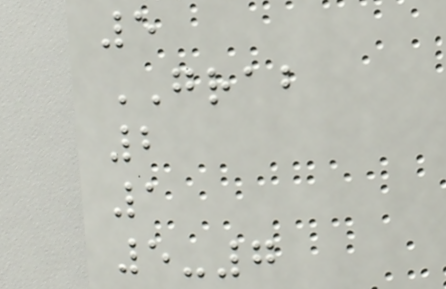5
GRAB
2
1
5-7
